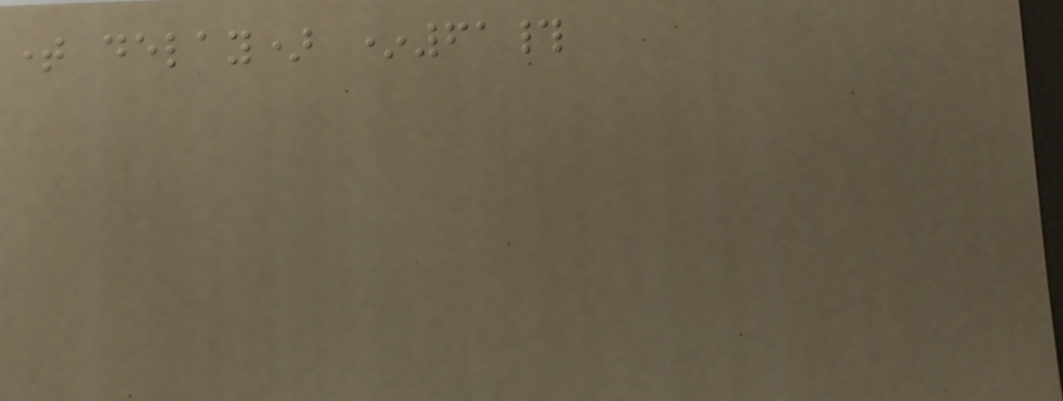time delay) *61#
